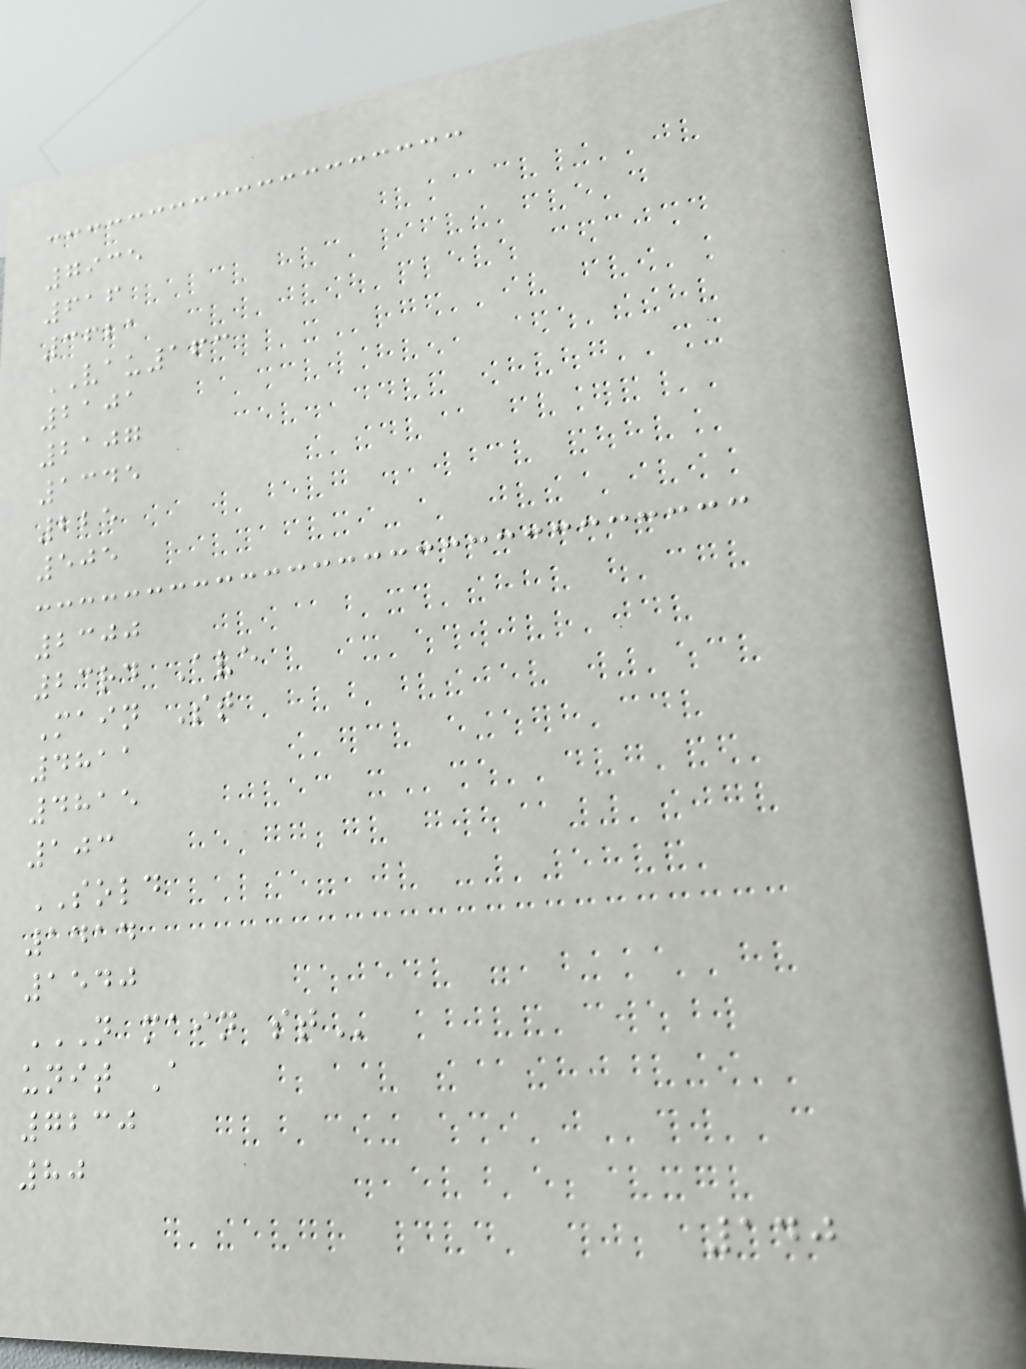7935
616
3621
VAU163
2101
2107
1345
225
505
2300
23rd Ave
Main St
4811
4815
103
SOLD
1414
1540
N MAIN ST
unit A
7230
80
140
